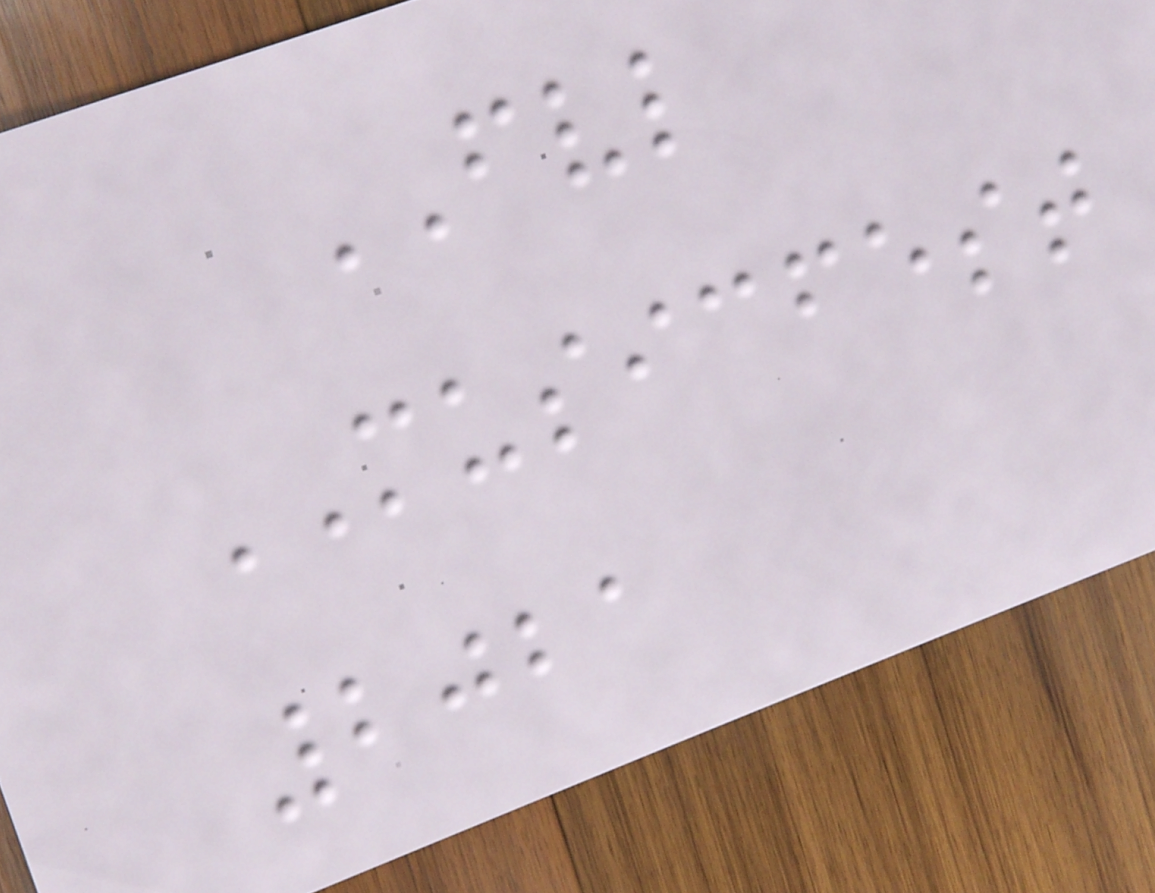FVL
MUSICFEST
2021
